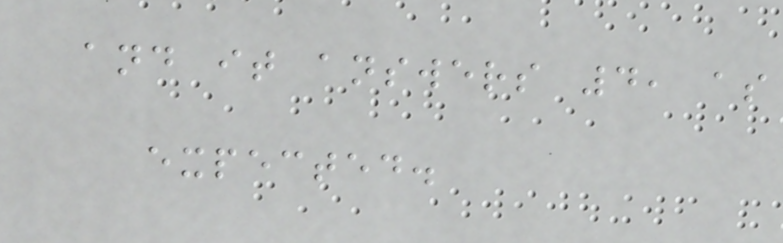and it answers 4, as
expected.
